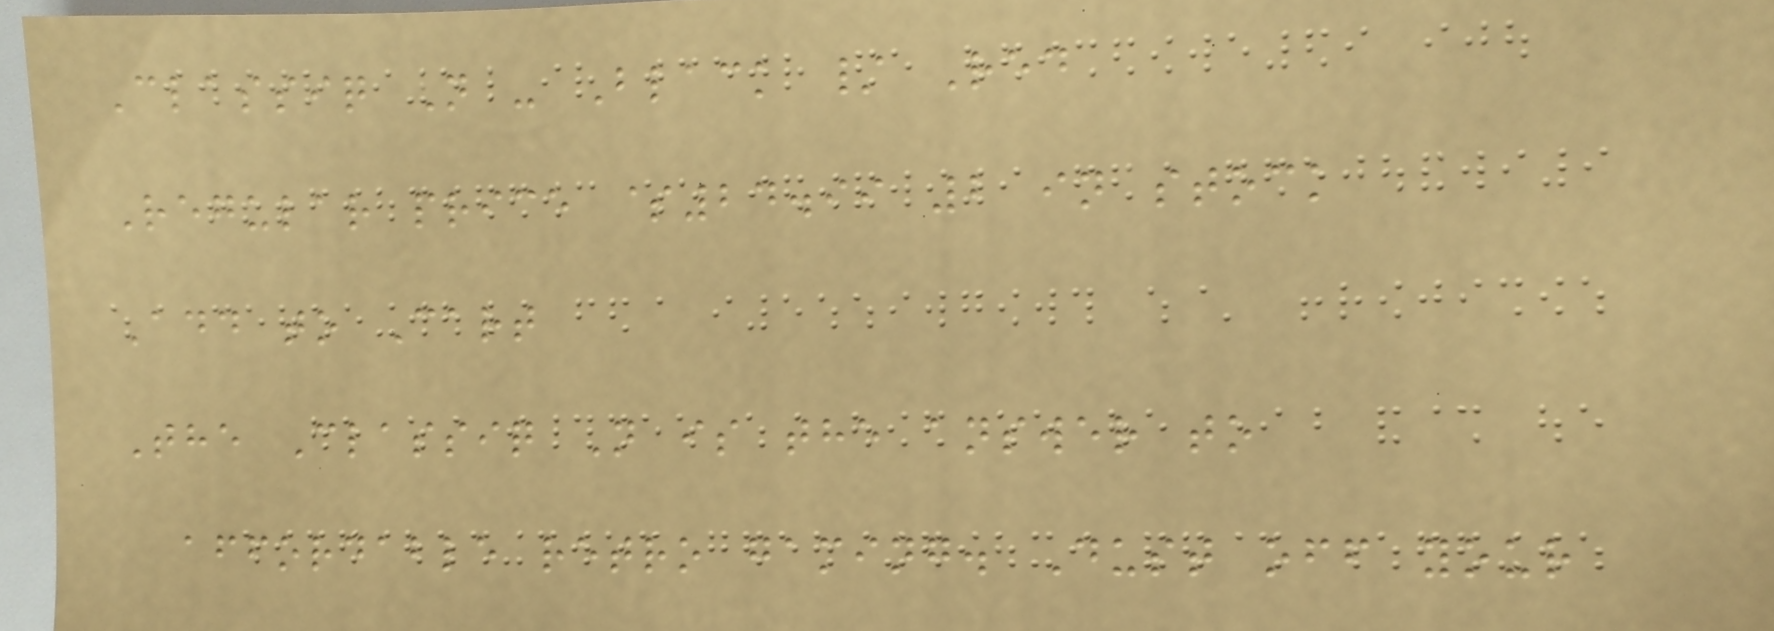Classiq N - Black / Red
Regular price $24.99 2 in stock
Add to Cart
The Classiq N is the answer to
affordable retro gaming. Dust off your
